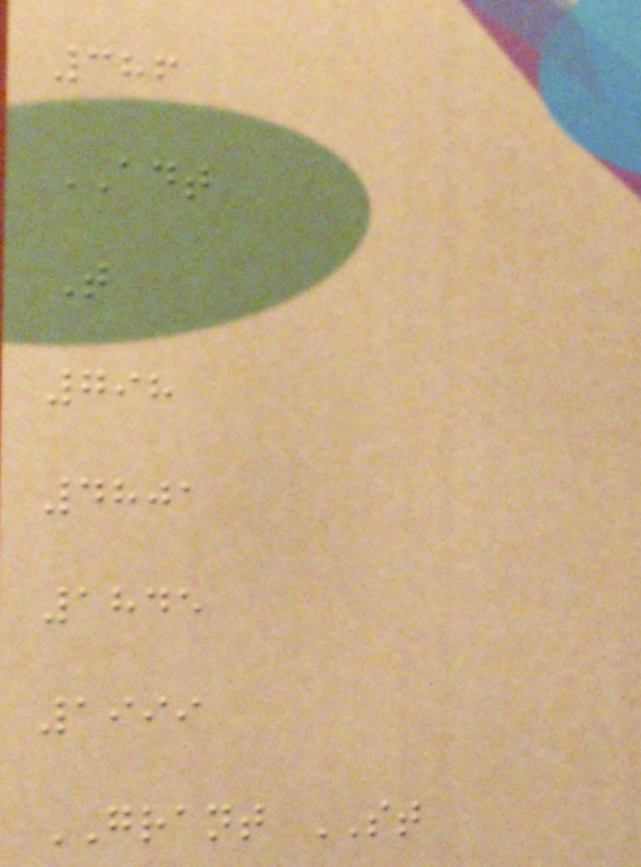386
ADT
T
798
4801
1845
1999
GRANT ST
